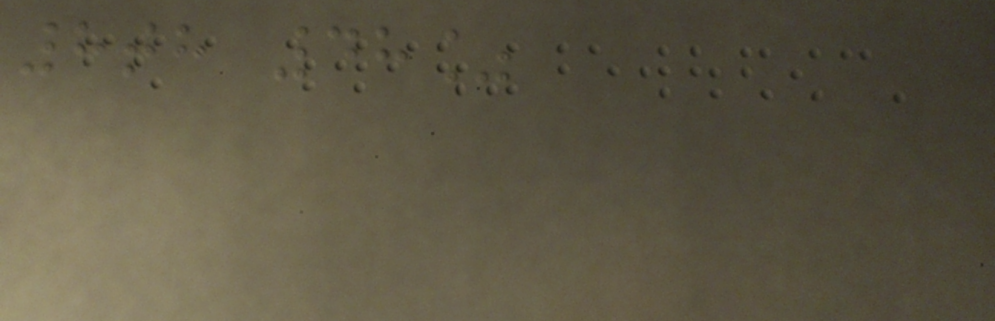8th 48%
